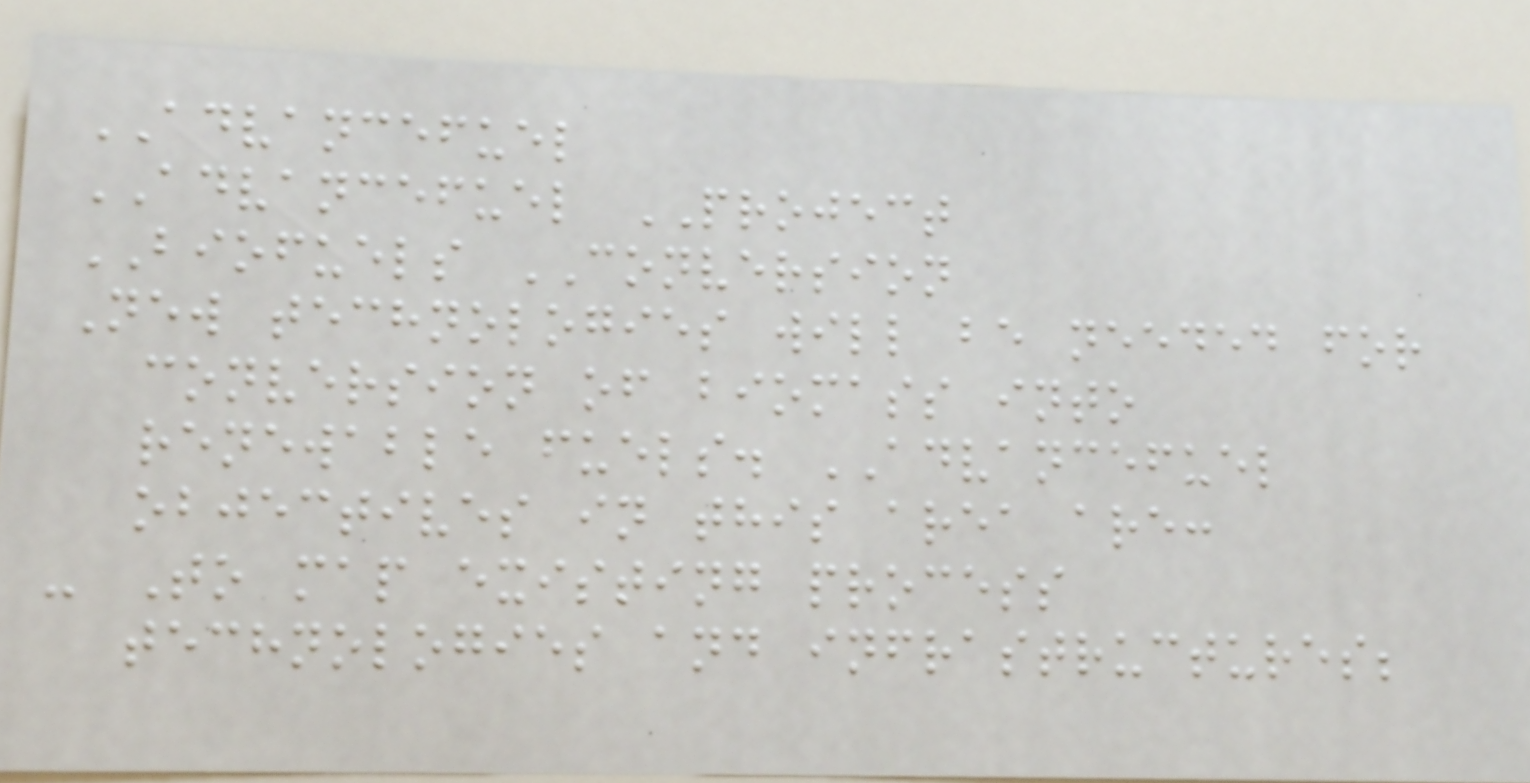ADVANCEFUEL
ADVANCEFUEL PROJECT
BIOFUELS CONVERSION
New technologies will be needed for
conversion of biomass into
renewable fuels. ADVANCEFUEL
objectives in this area are:
- To map existing process
technologies and infrastructures;
